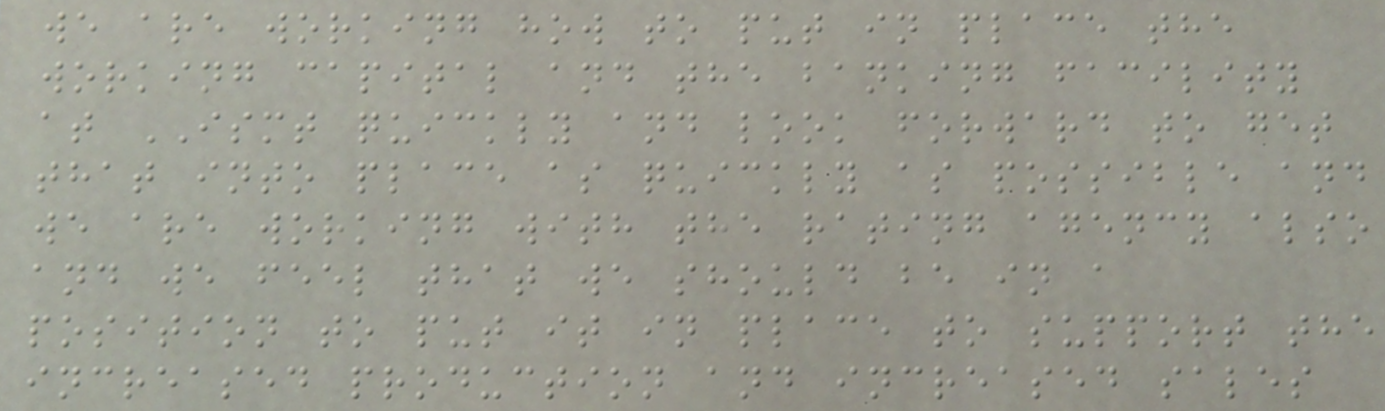we are working how to put in place the
working capital and the banking facility
at ISMT quickly and look forward to get
that into place as quickly as possible and
we are working with the rating agency also
and we feel that we should be in a
position to put it in place to support the
increased production and increased sales
